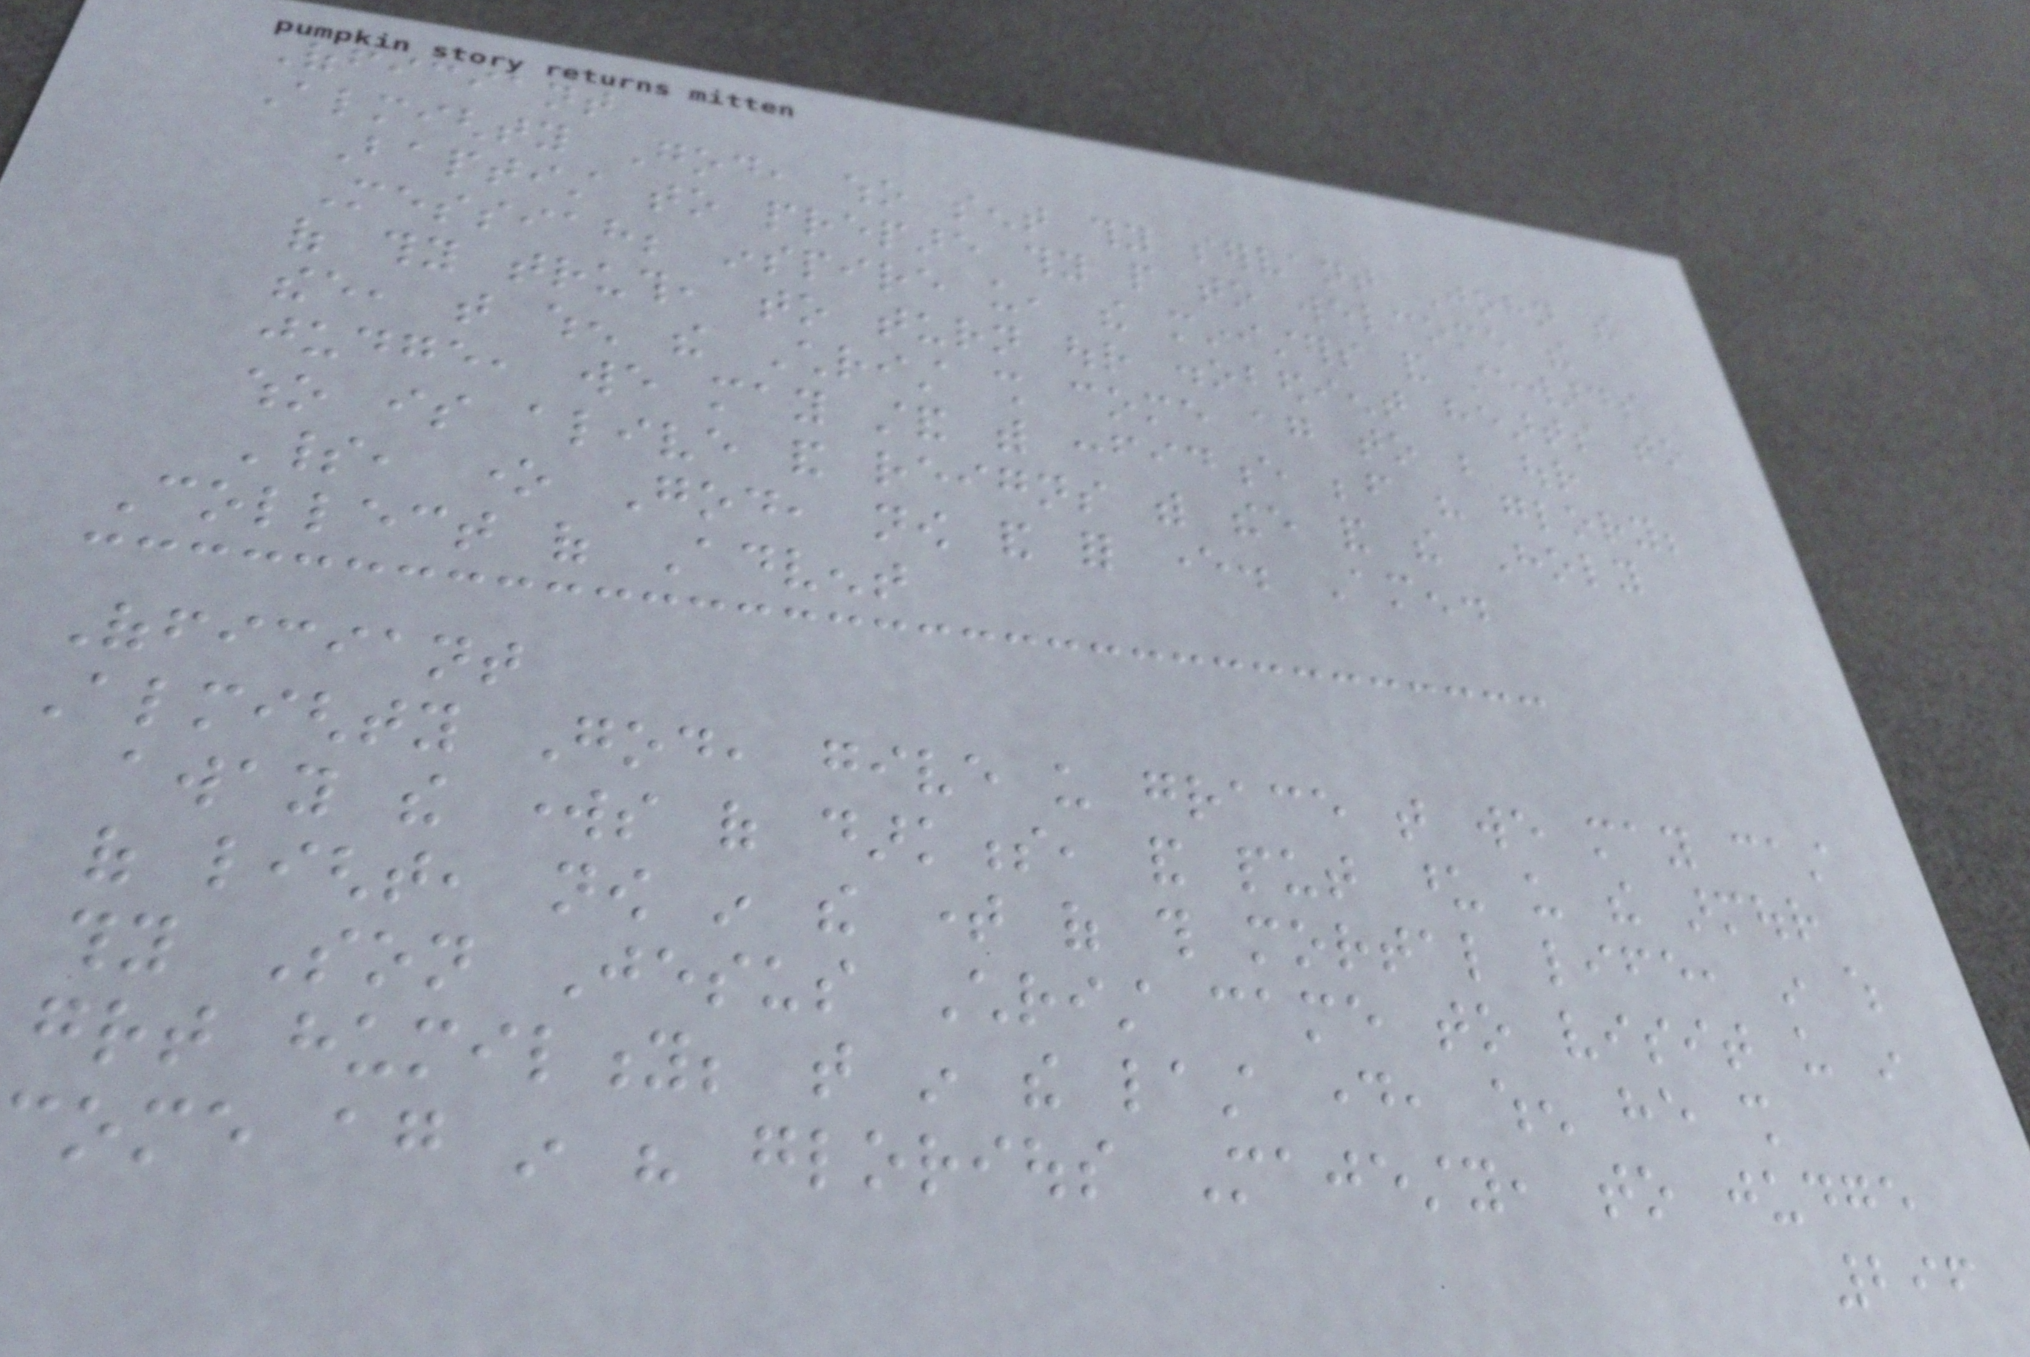Officiant
Almighty God, who sent thy servant John the
Baptist to prepare thy people to welcome the
Messiah; inspire us, the ministers and stewards
of thy truth, to turn our disobedient hearts to
thee, that when the Christ shall come again to be our
judge, we may stand with confidence before his glory;
who is alive and reigns with thee and the Holy
Spirit, one God, now and for ever. Amen.
Collect of Advent
Officiant
Almighty God, give us grace that we may cast
away the works of darkness, and put upon us the armour
of light, now in the time of this mortal life, in which
thy Son Jesus Christ came to visit us in
great humility; that in the last day, when he shall
come again in his glorious Majesty, to judge
296
